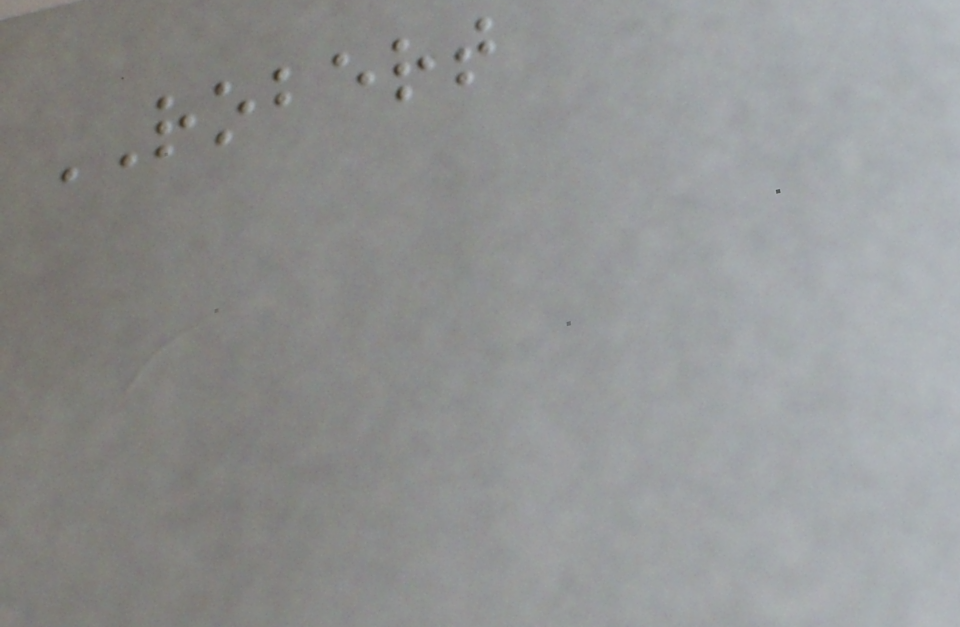ROBERT
